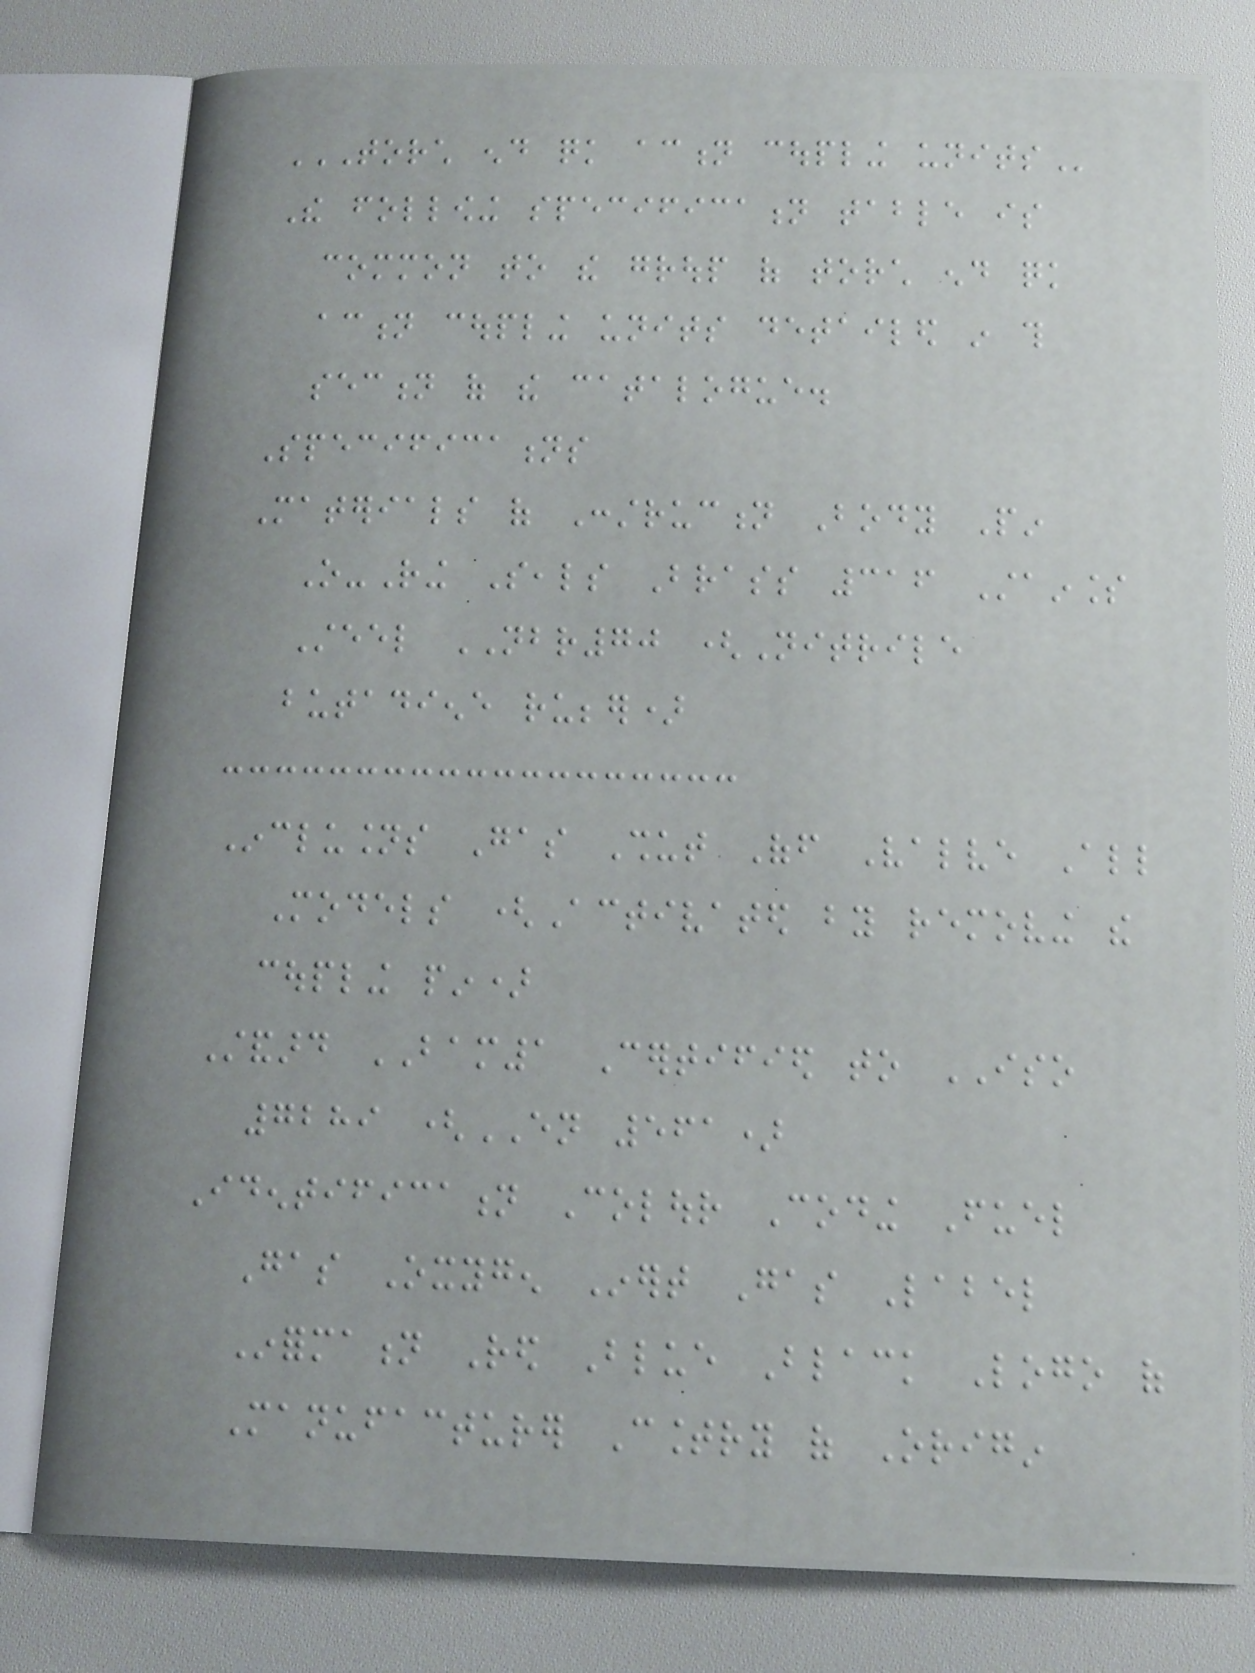TORCH END QUICK ACTION COUPLING UNITS
The following specification table is
common to the group of torch end quick
action coupling units detailed in this
section of the catalogue.
Specifications
Materials of Construction Body Pin
O-Ring Seals Brass 316 Stainless
Steel NBR70 (Nitrile
butadiene rubber)
Inclusions Gas Shut Off Valve All
Models (Activated by removing the
coupling pin)
Standard BAM1 Certified to ISO
7289 (EN 561)
Identification Colour Coding Fuel
Gas Oxygen Inert Gas Label
Information Red Blue Black Logo of
Manufacturer Country of Origin
